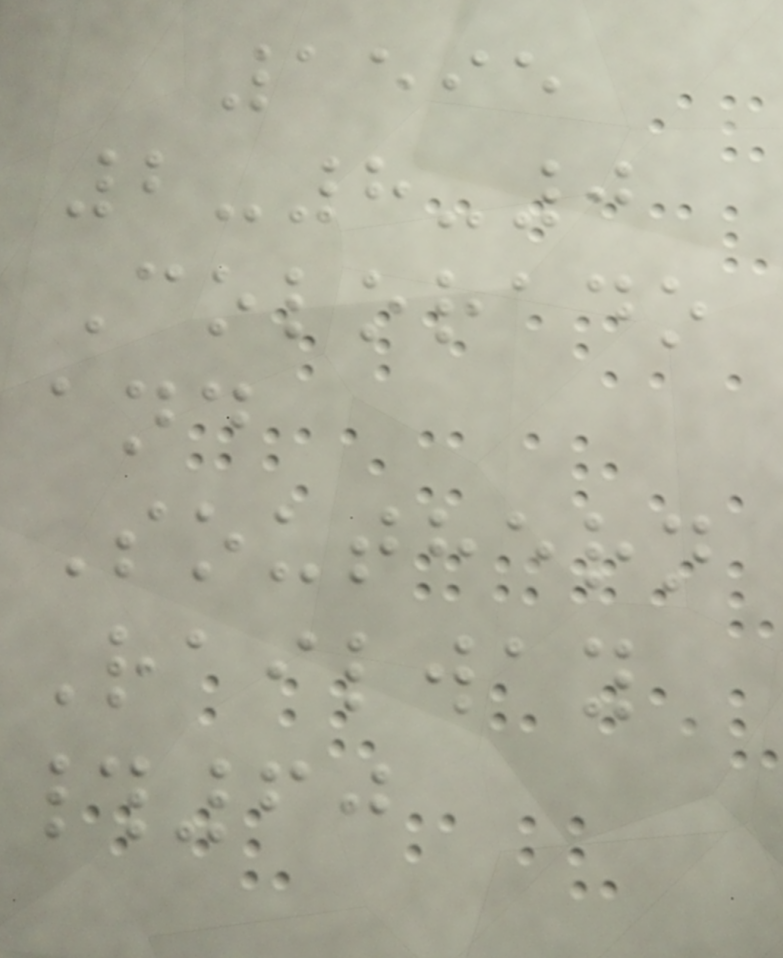1595
2-8-0
Colorado
and
Southern
Railway
#60
